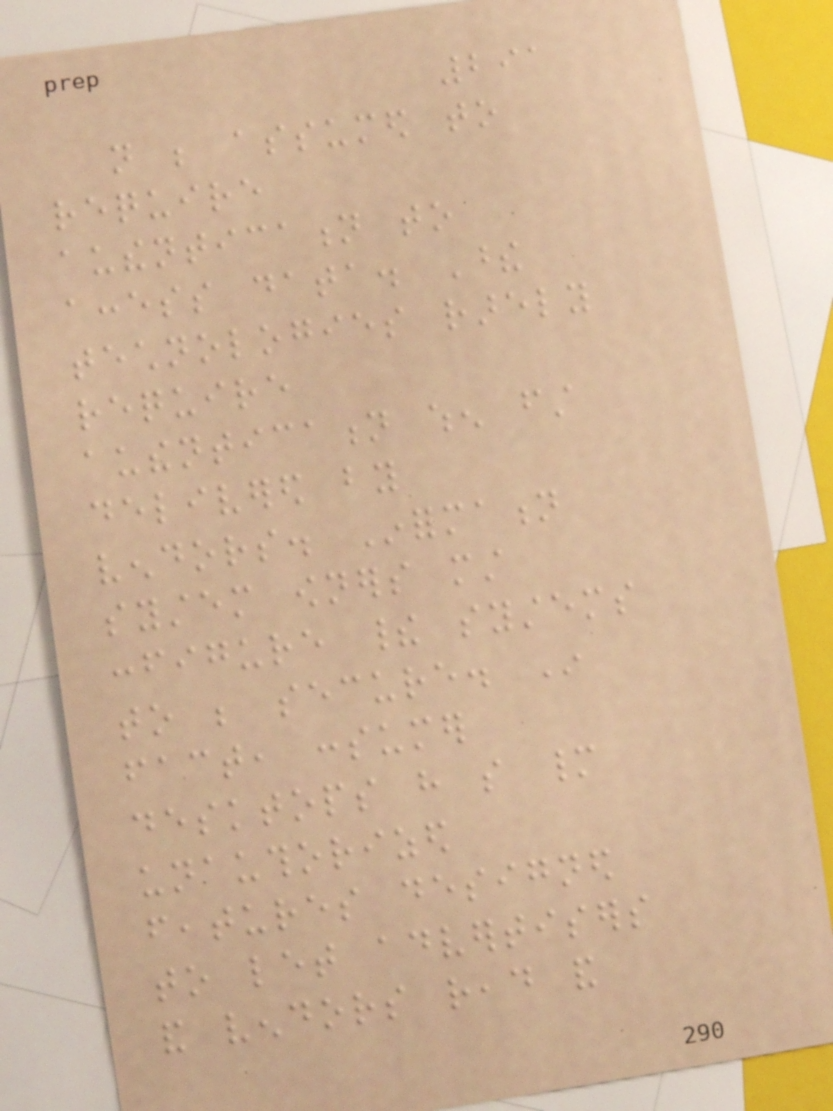291
not be assumed to
require
authentication to
access data. These
technologies rarely
require
authentication when first
delivered by
vendors. Information
system owners must
configure their systems
to be secure. In
fact, consumer
desktops have so many
unauthorized
features designed
to let advertisers
and vendors read and
